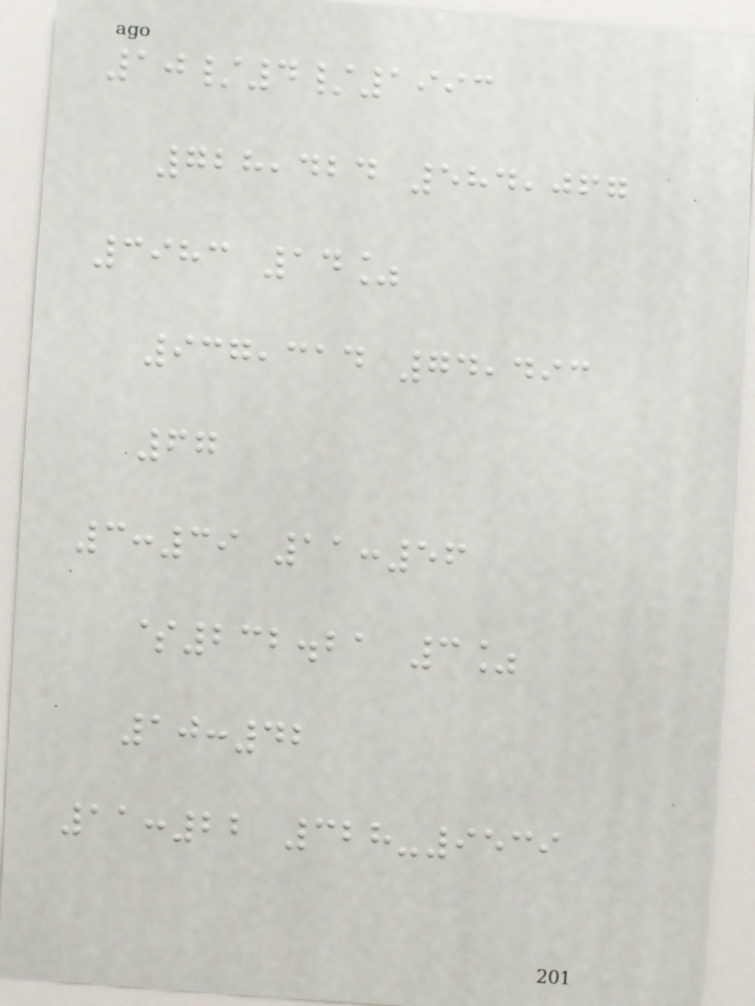10/4/1993
728,424 584,067
3983 14%
937,314 74,493
67
3:39 11:56
$232.21 3%
10:42
11:22 328-9539
